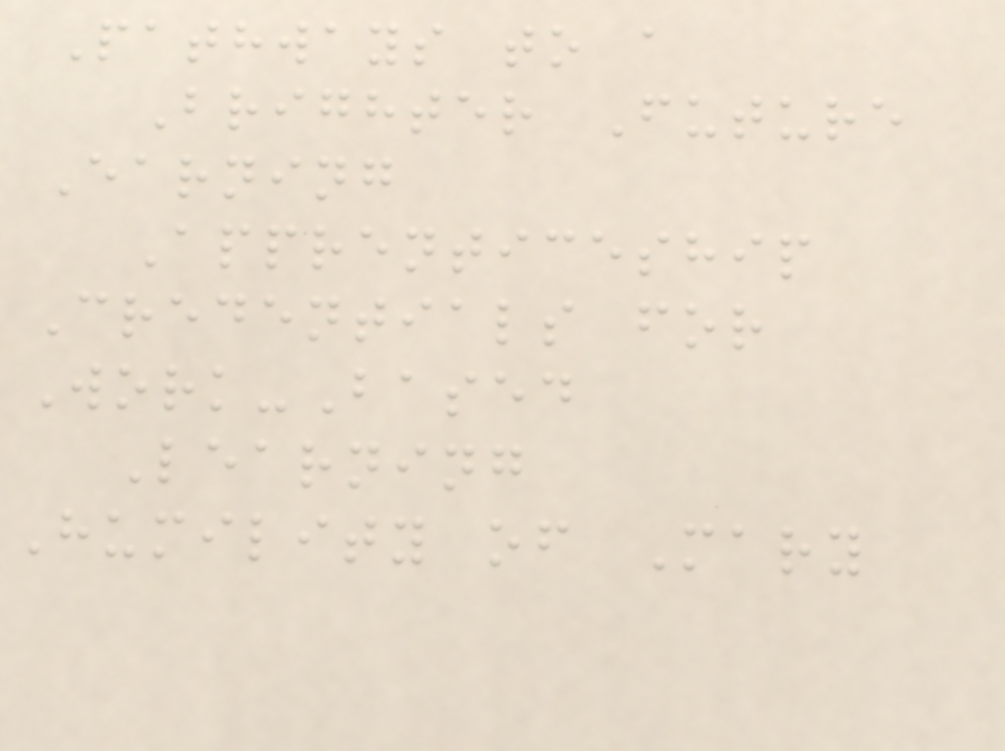Pathways to a
Brighter Future
Earning
Apprenticeship
Credentials for
Work-Based
Learning
Humility of Mary
